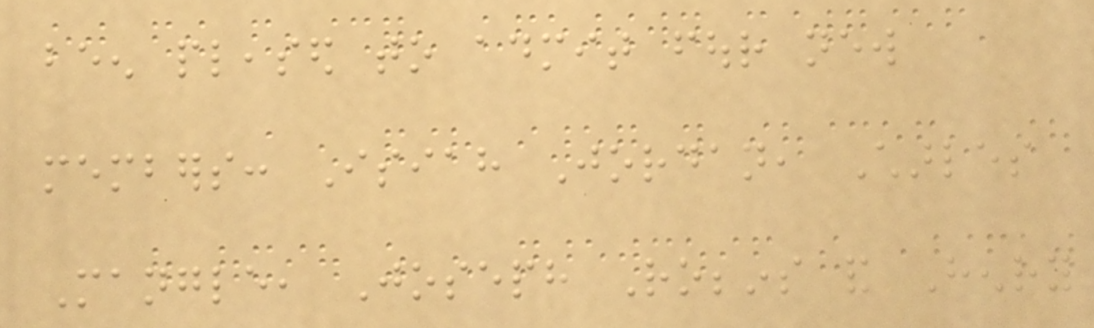been pleased to admit four new
members: Isiah Jordan, Charles
Mangle, Joseph Robbins and Henry
